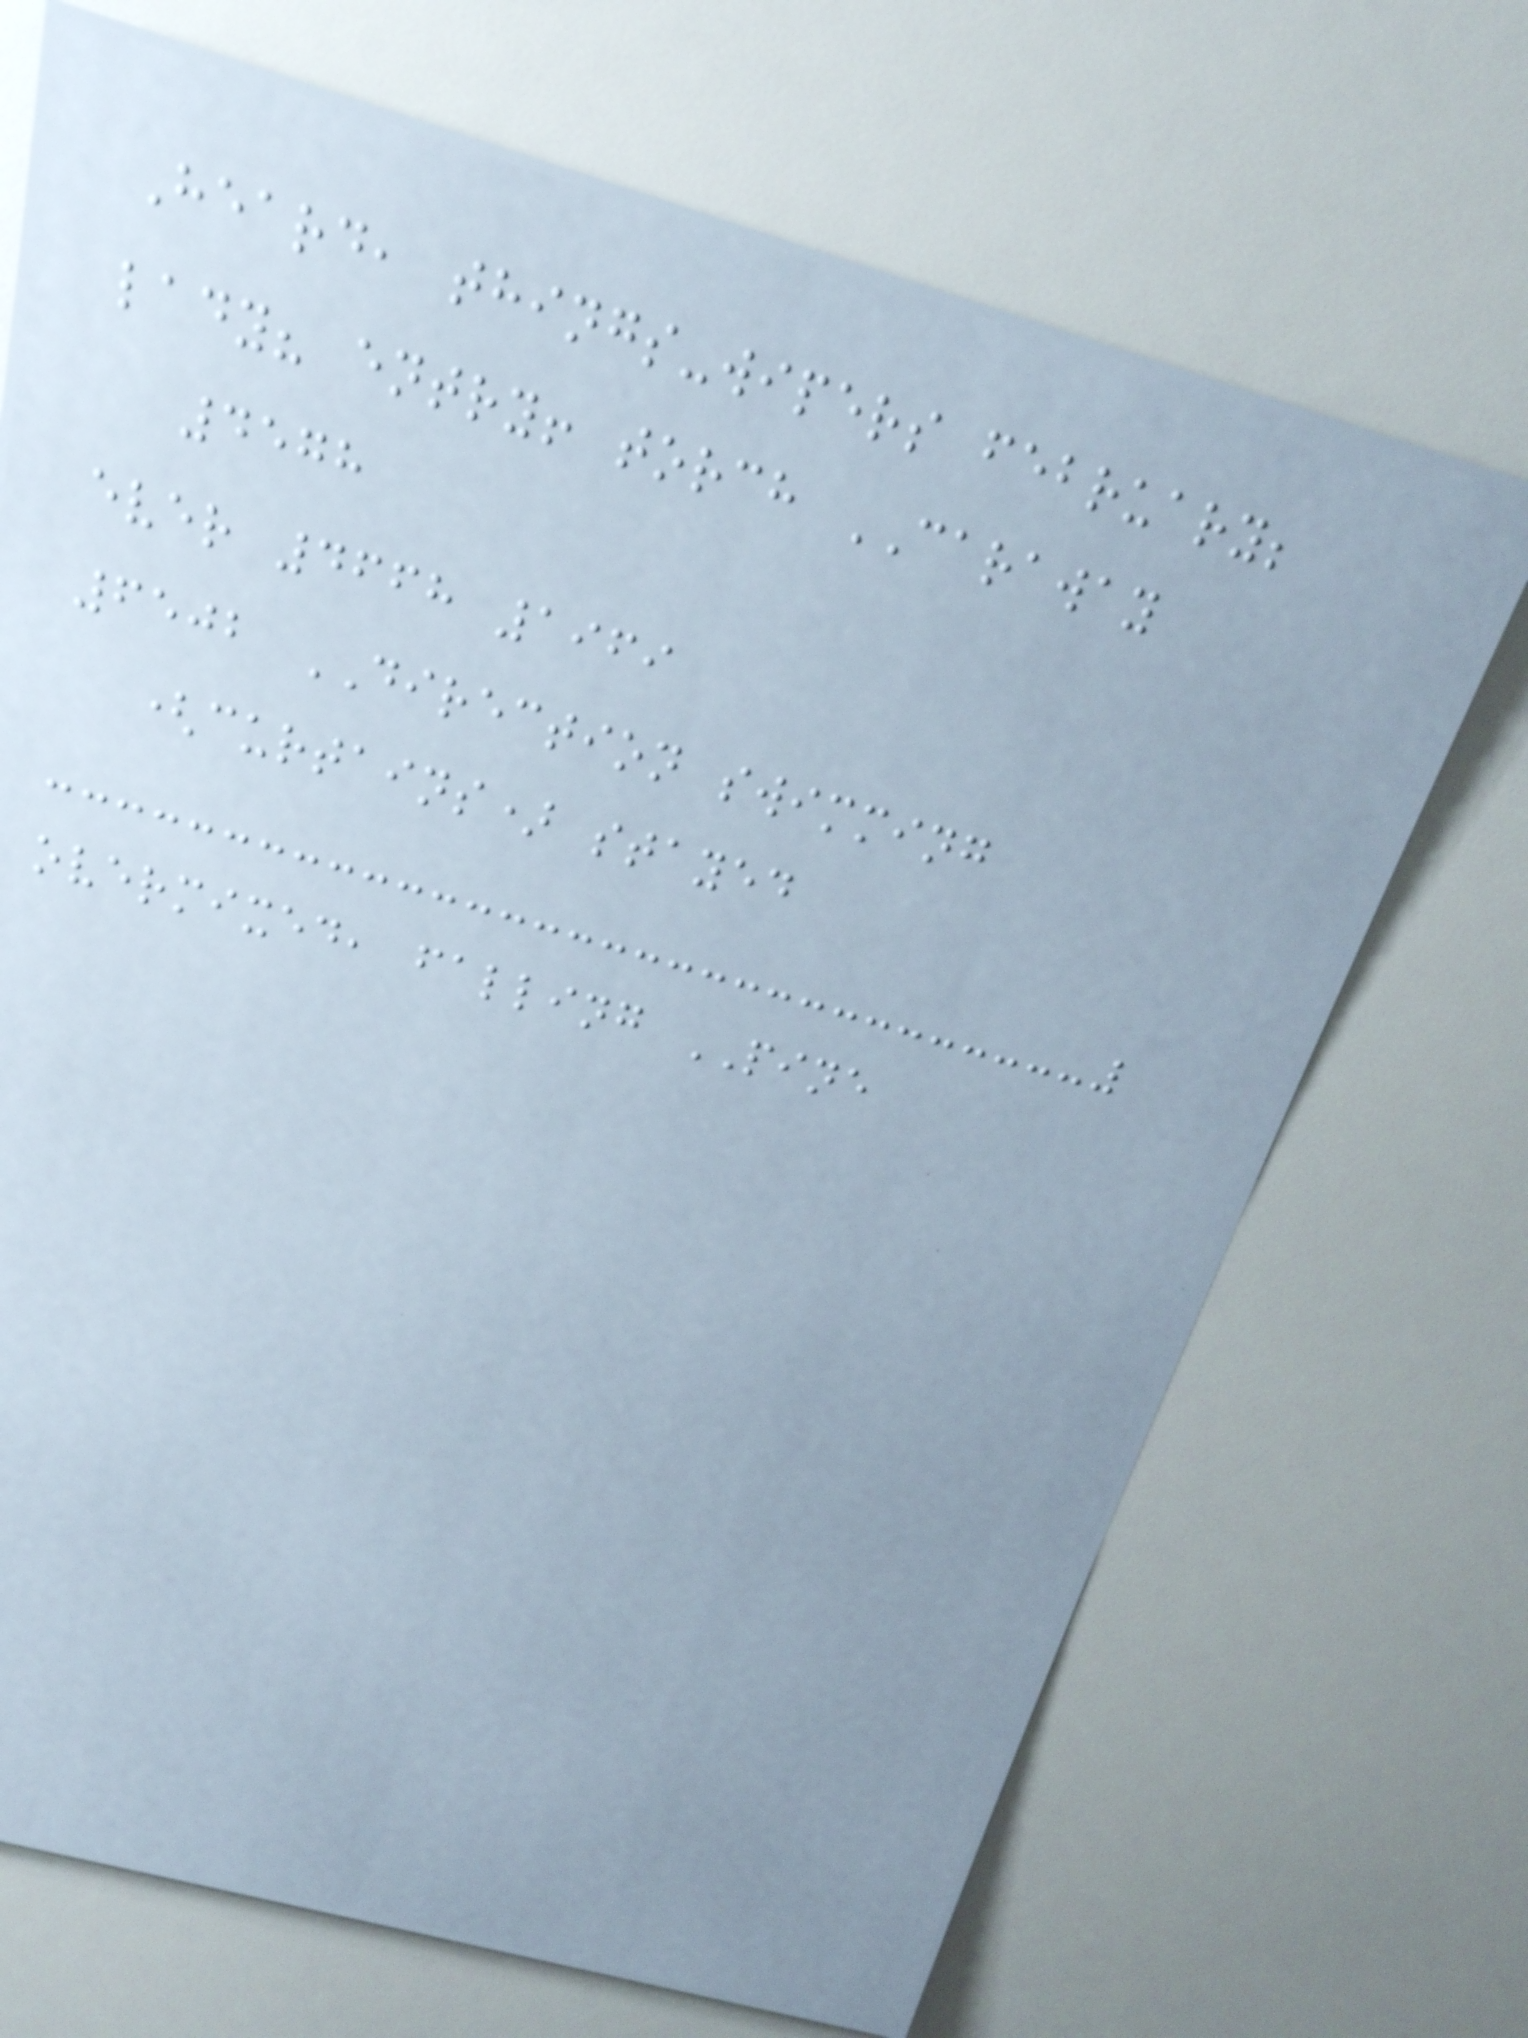Heard, things-wipers february;
lady? entry! torch CARAWAY
4578
ever 4668 1969
6502 DIRECTION swimming
(curtains) stayed
overmixed, falling PINE
